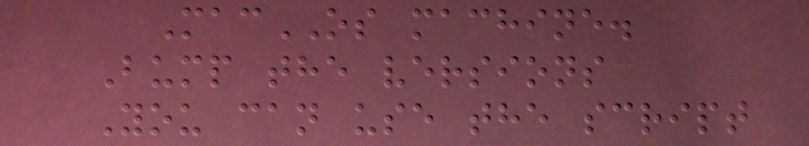MacOS machine.
Bump the versions
You can use the script
